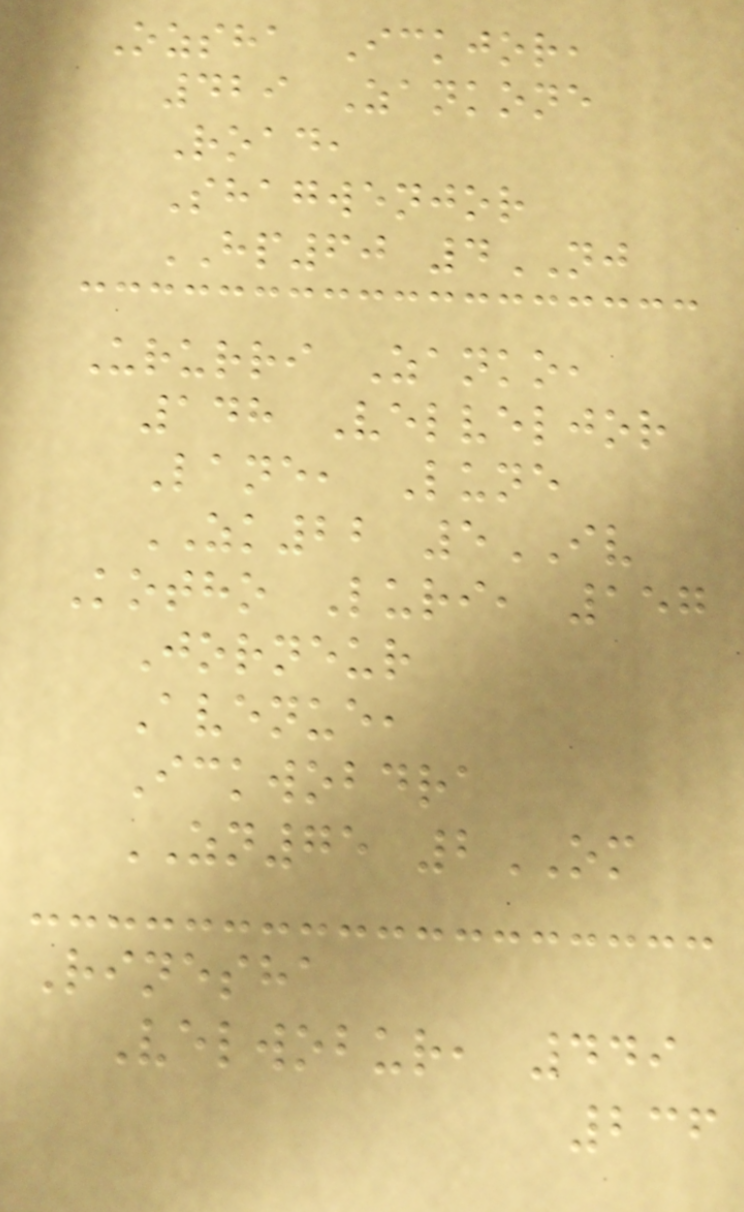Ozsha Ickjor,
429 Zankone
Road,
Shagwenjor
HP60 4NJ
Ururri Zanko,
148 Velveljor
Lane, Lune
ZK22 5IV
Kotho Luri, 157
Jorneur
Avenue,
Ickwobdra
ZN75 2OM
Rinesha
Velwobur, 449
236
